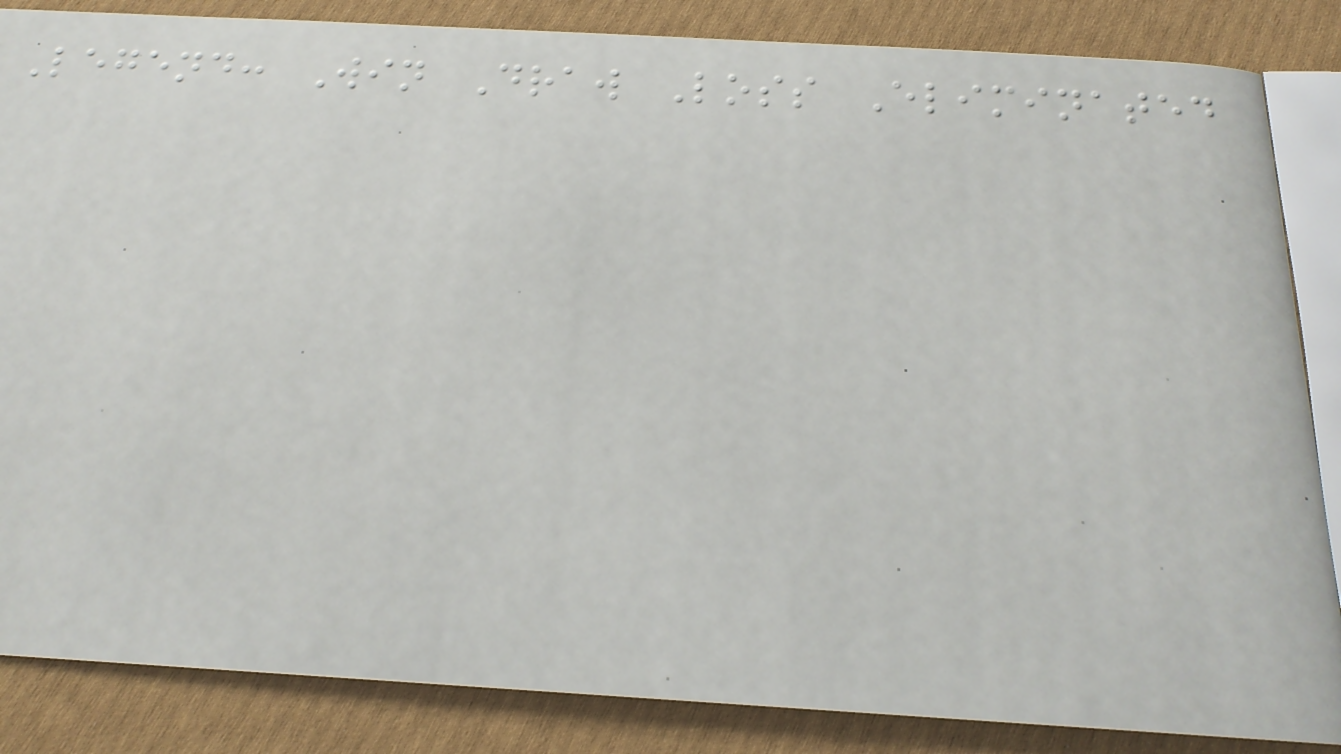Legend: Win Draw Loss Eliminated
